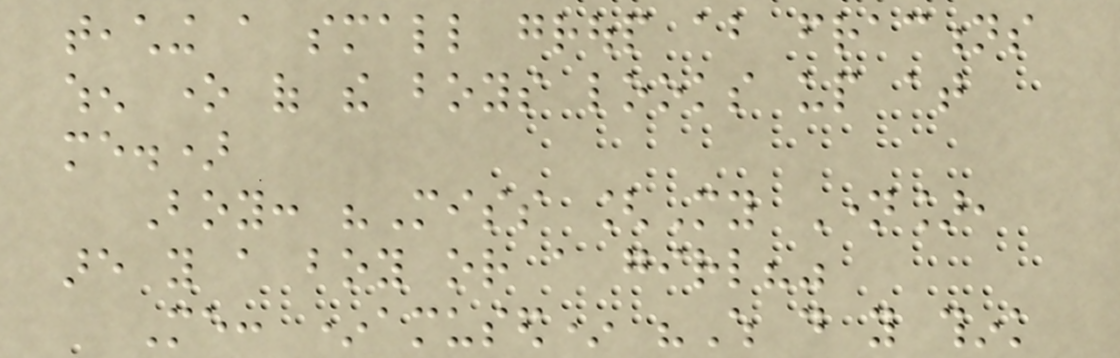teaching a small group about fractions
when one of the boys looks up at
me.)
Boy: "Miss [My Name],
are you a boy or a girl?"
Me: *amused* "Which do you think
